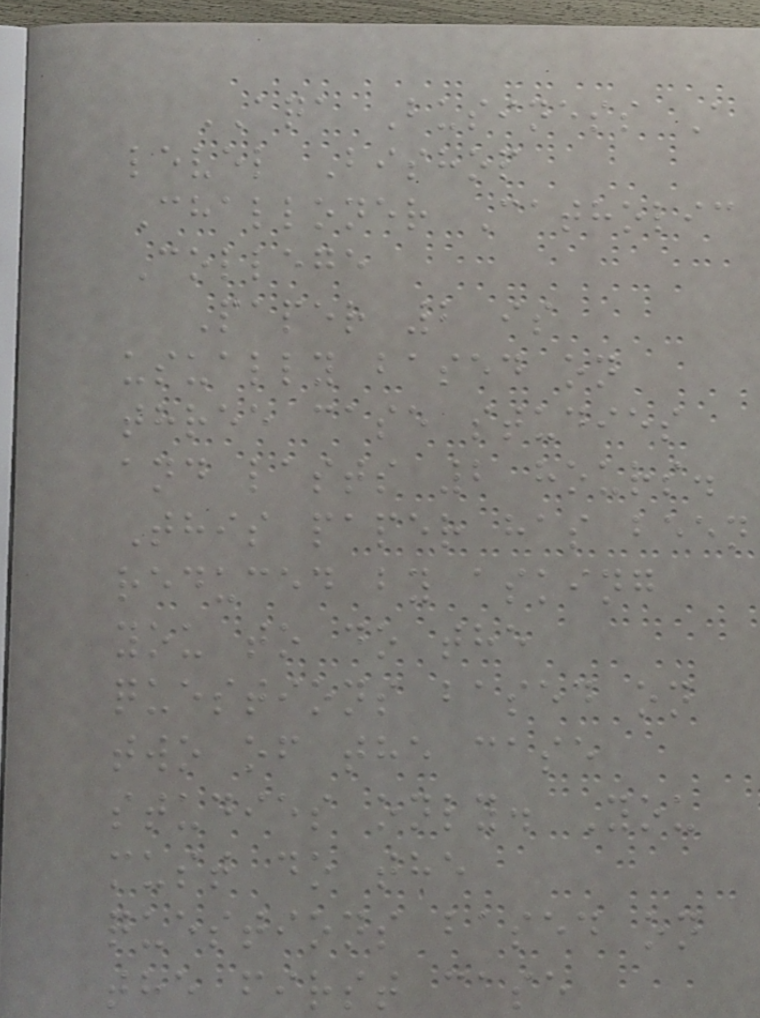AQA Business A
level Bishop
Challoner Catholic
College
Paper 2 is
usually based on
three case studies
and lasts 2 hours.
This paper has been
reduced by asking
you to do the
questions based on
two of the case
studies only. You
must do the
questions based on
the first case
